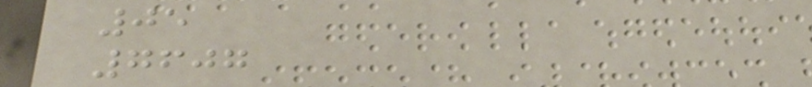05
7607
